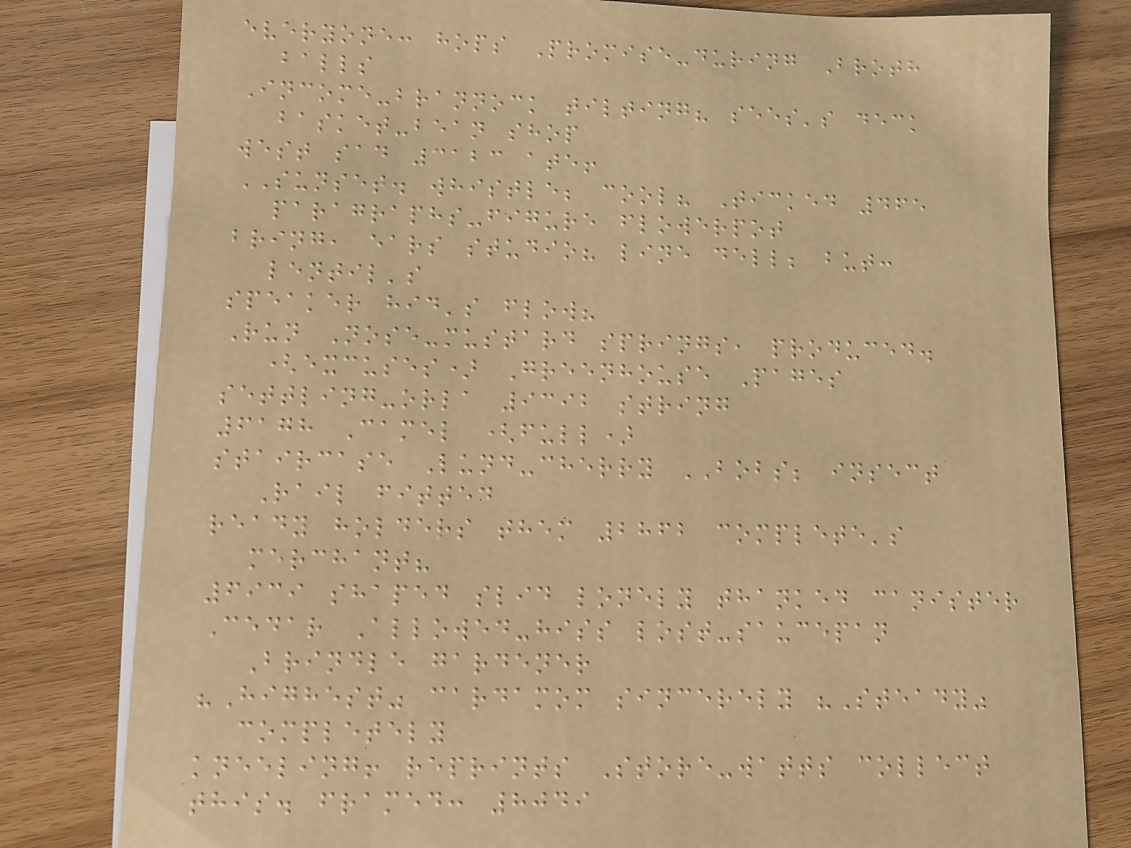everyone: hops Promise-during Broth
balls
Income-brannock tilting? sees's deck
basket-bean shop
west sad 3123 ate!
SUNSET. whistle; cool? Ticked 465
paragraphs-figure flowerpot
bring, ears studio? line dell; but:
lentil's
speaker hid's flow?
Run Nose-mustard springs, produced.
(excuses) Greenhouse Pages
settling-orla 9392 string
6178 Camel (full)
staircase Lund-cherry BOBS; insect
Rail fitted
ready holders them 2862 complete's
merchant?
6939 shaped slid lonely thanked canister
Cedar Allowed-hiss lost-saucepan
Brindle gardener
"Highest" cardamom sincerely "Steady"
completely
kneeling! reprints Store-watts collect
this. framed: 8049
